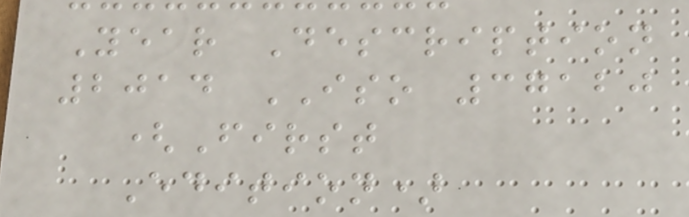Year Description
2014 ISO 37120
(First
Edition)
